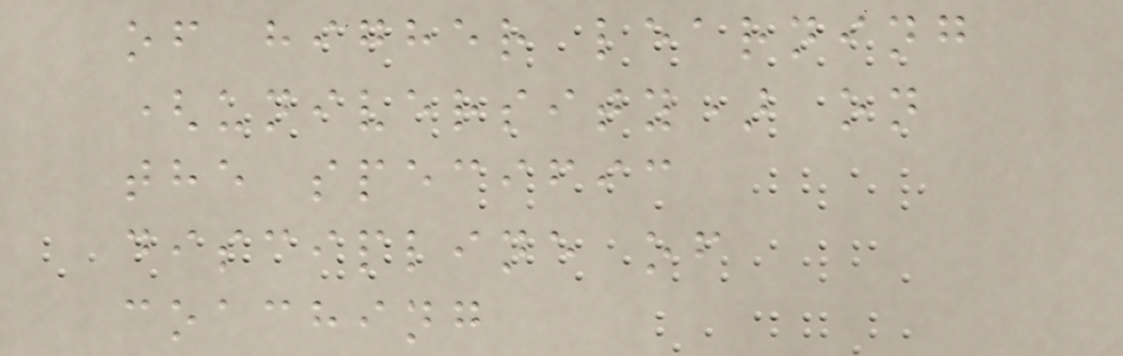of higher learning
(university) on
the specific
discipline of
coaching
